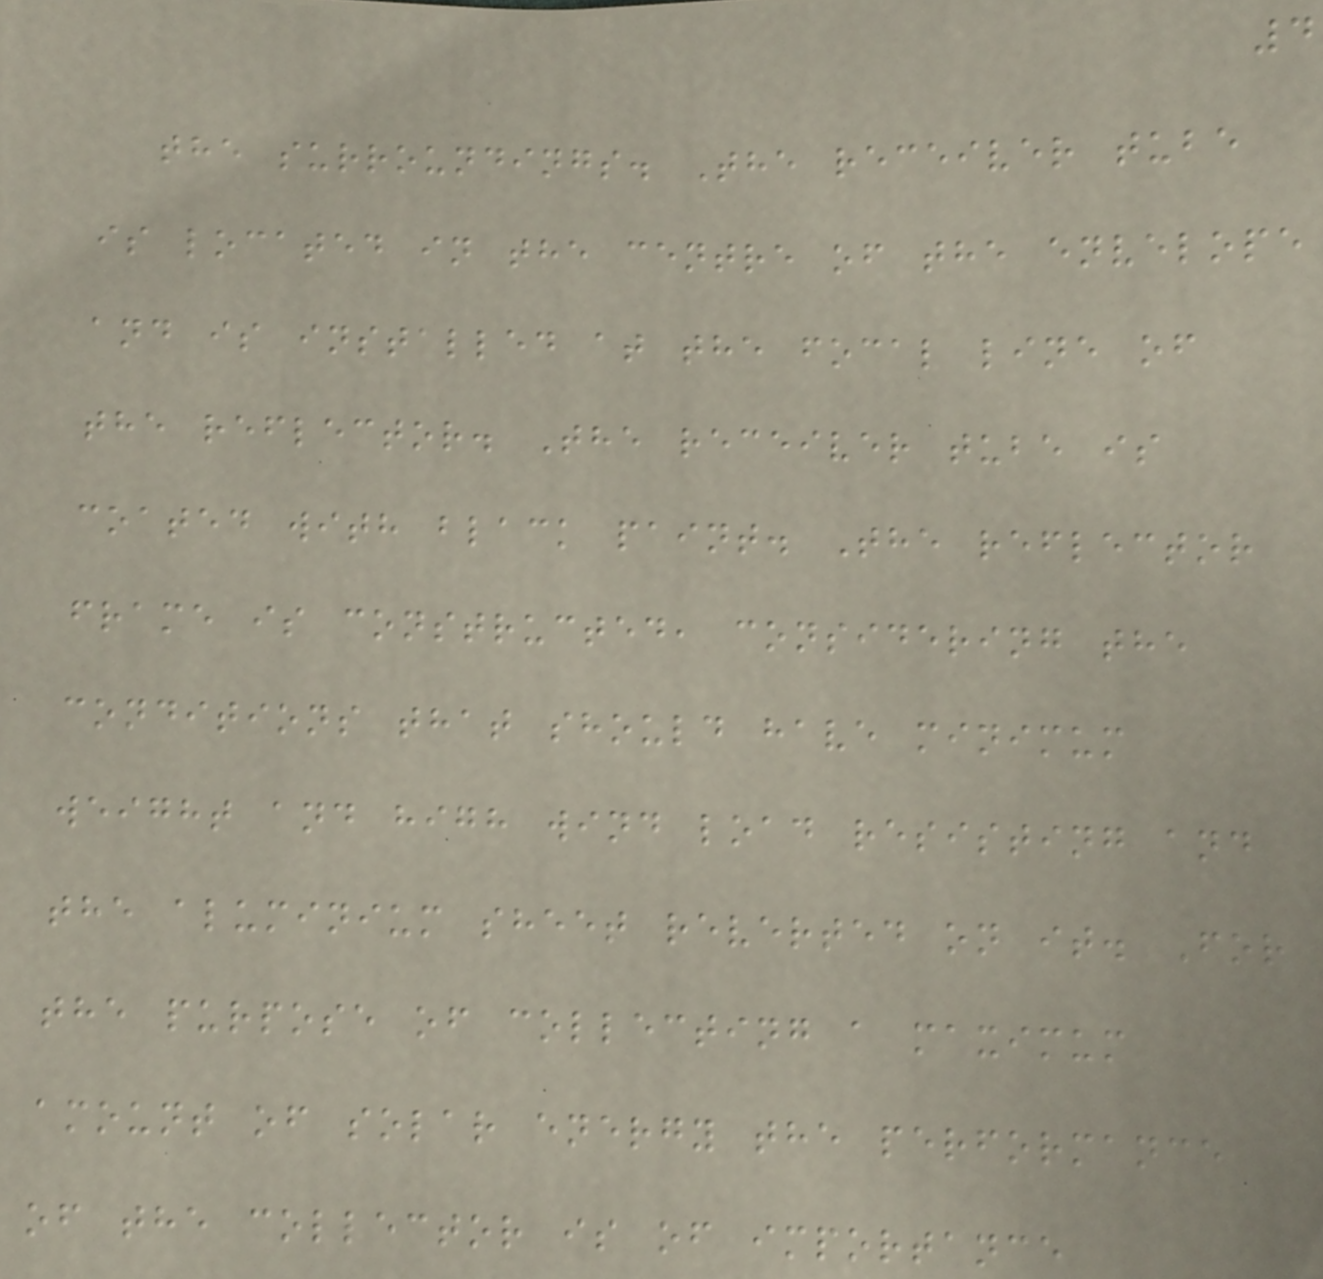4
the surroundings. The receiver tube
is located in the centre of the envelope
and is installed at the focal line of
the reflector. The receiver tube is
coated with black paint. The reflector
frame is constructed, considering the
conditions that should have minimum
weight and high wind load resisting and
the aluminium sheet reverted on it. For
the purpose of collecting a maximum
amount of solar energy the performance
of the collector is of importance
